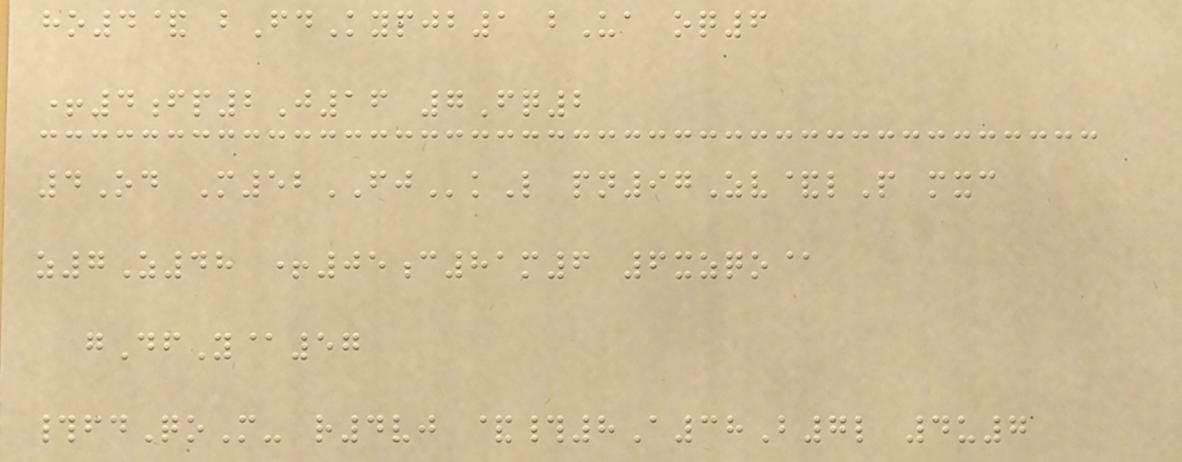ho4& bFdKypjb1 bUa oq6
+4fp2J16 7Fq2
4Od M52FJkL pn97Zv&lP mxc
z7Z48 +05c81m6 6xzqo@
gDfY@57
#fdQoM- r4vj &#8A38B7l 4u7
